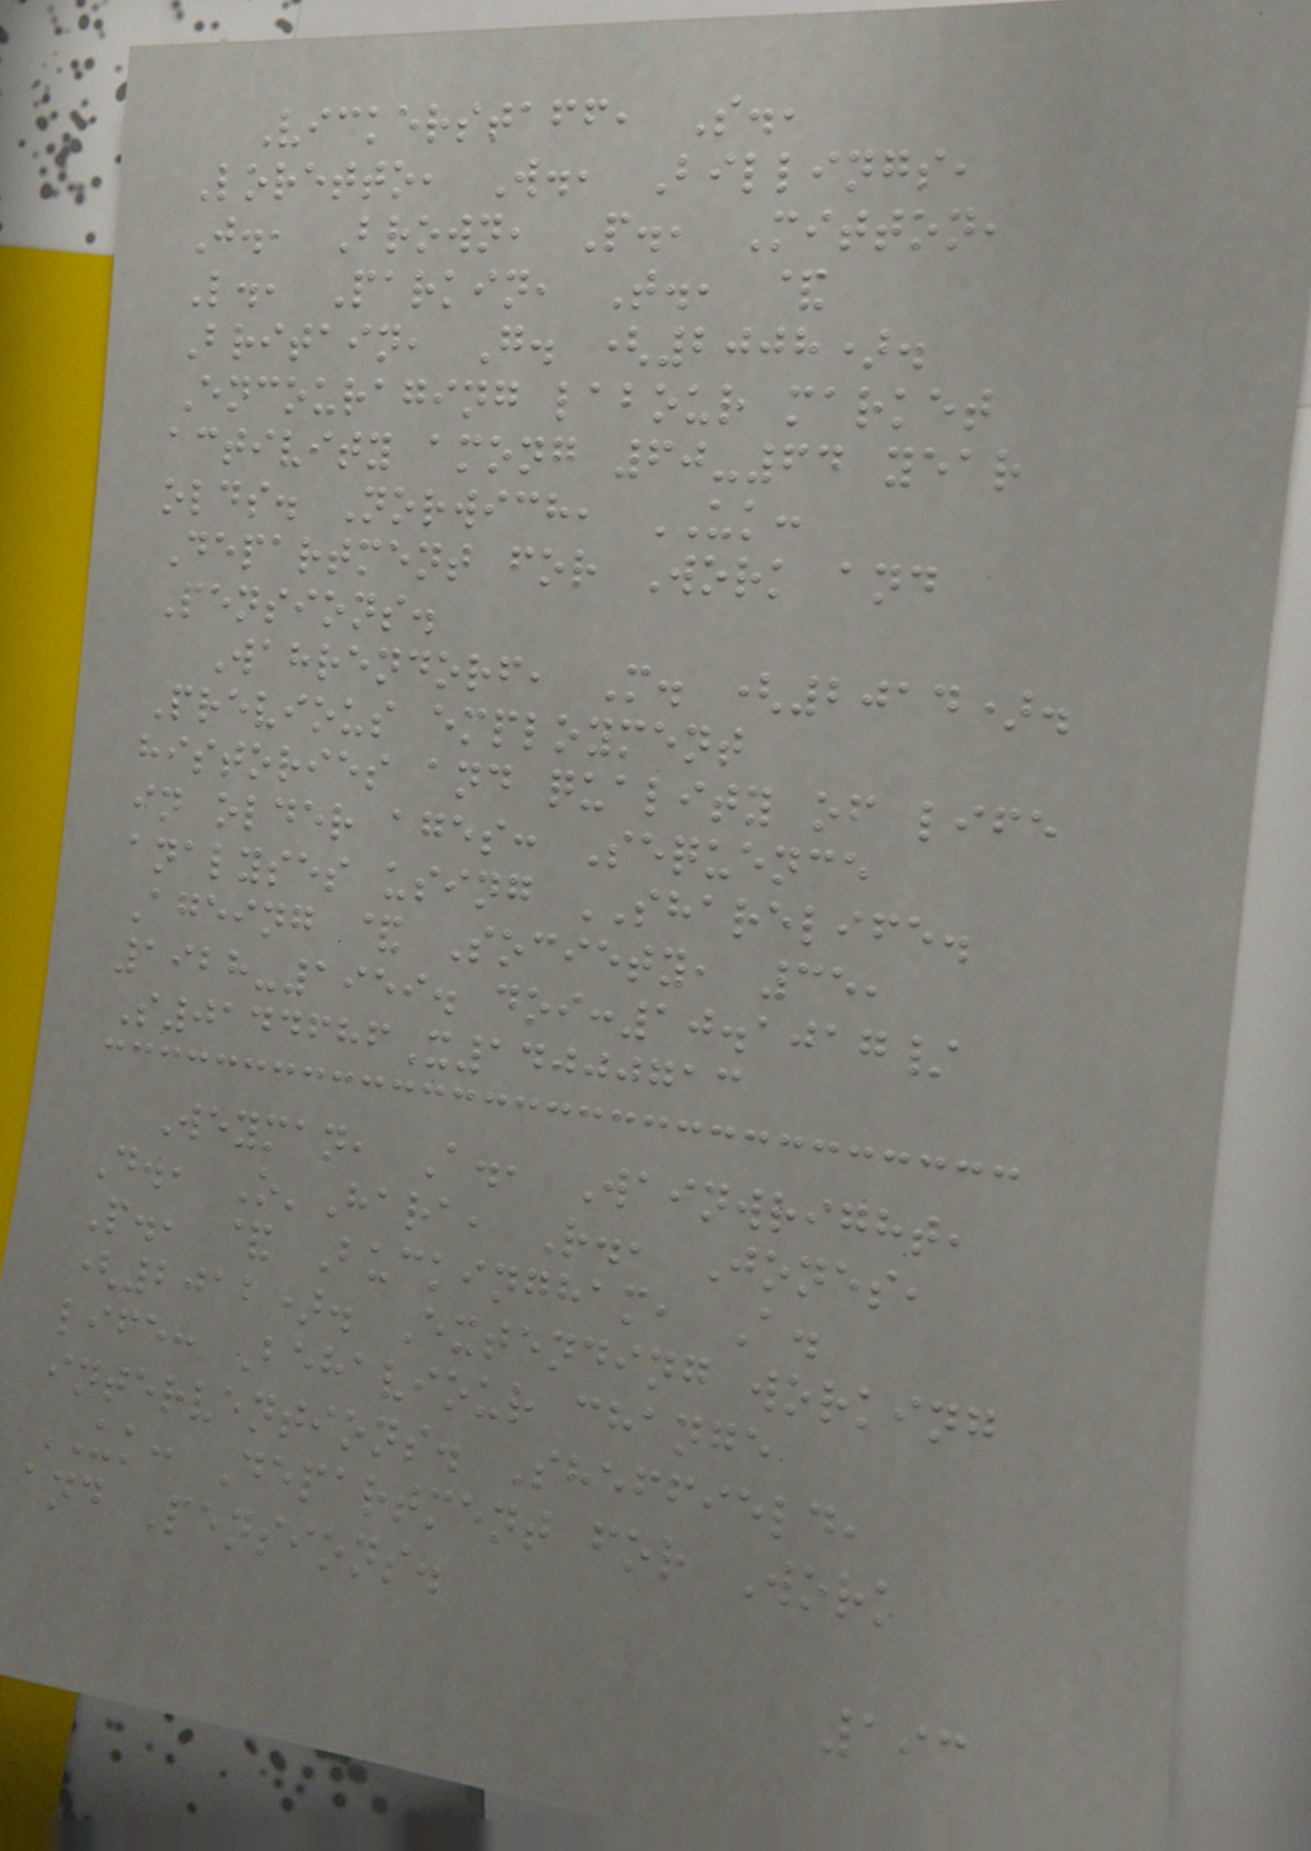Vickerstaff, S.,
Loretto, W., Billings,
J., Brown, P., Mitton,
L., Parkin, T., &
Britain, G. (2008).
Encouraging labour market
activity among 60-64 year
olds. Norwich, UK:
Department for Work and
Pensions.
Wahrendorf, M. (2014).
Previous employment
histories and quality of life
in older ages: Sequence
analyses using SHARELIFE.
Ageing & Society, 35,
1928-1959. doi:10.1017/
S0144686X14000713
Weyman, A., Wainwright,
D., O'Hara, R., Jones,
P., & Buckingham, A.
(2012). Extending working
life: Behaviour change
interventions. Sheffield,
UK: Department for Work
and Pensions.
193
